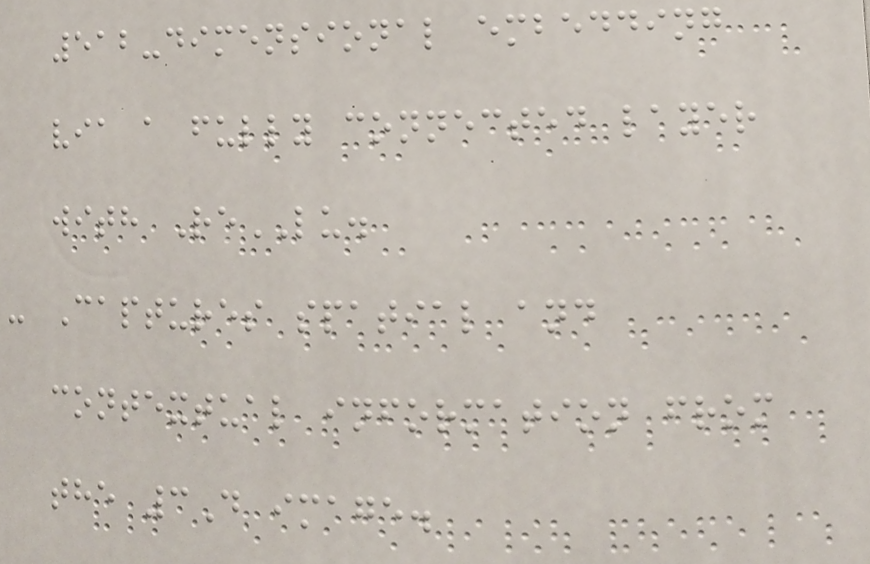512-dimensional embedding
via a fully connected layer
with ReLU.
- Captures spatial and
contextual information from
the 3D image.
